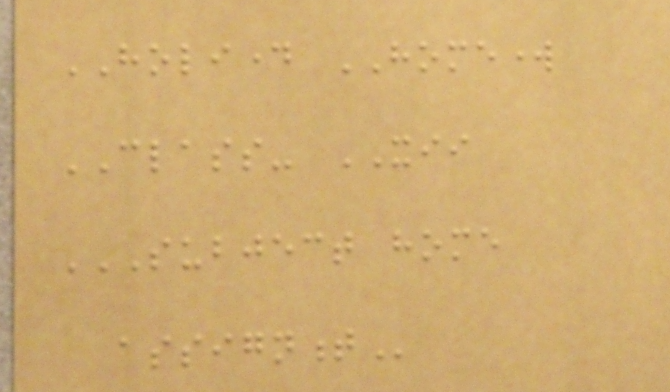HOLIDAY HOMEWORK
CLASS- XII
SUBJECT HOME
ASSIGNMENT
